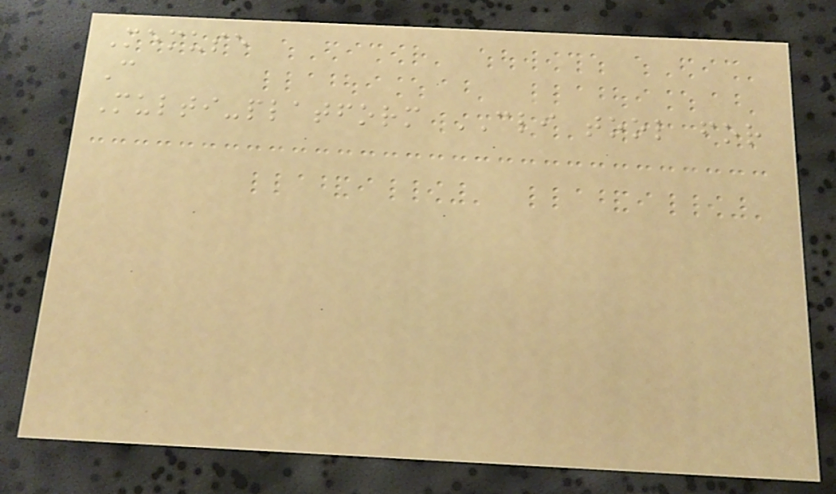Memuse
C
Multi-platform CLI tool for
